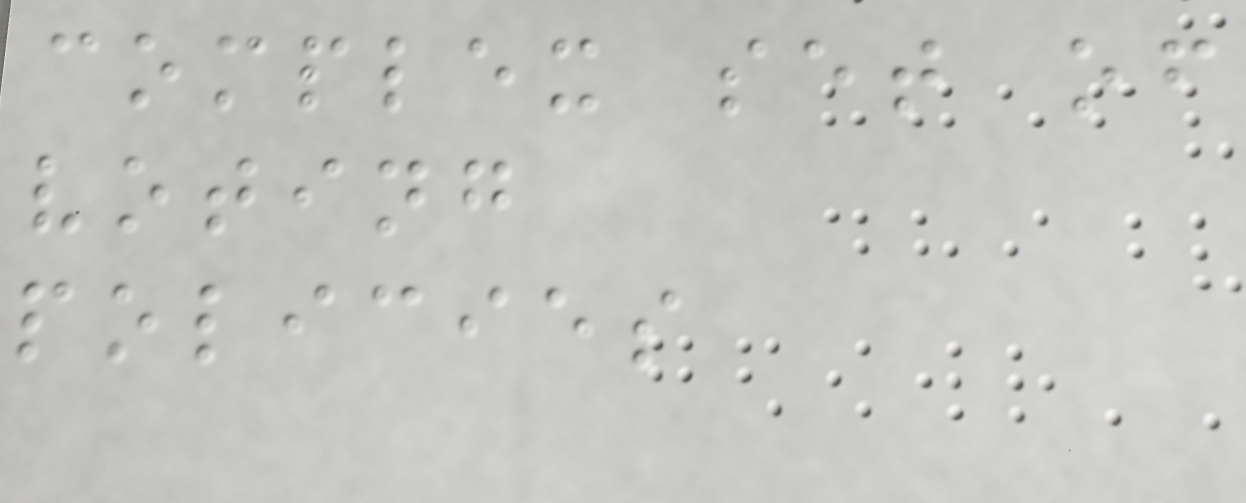complex set of
voting
policies
